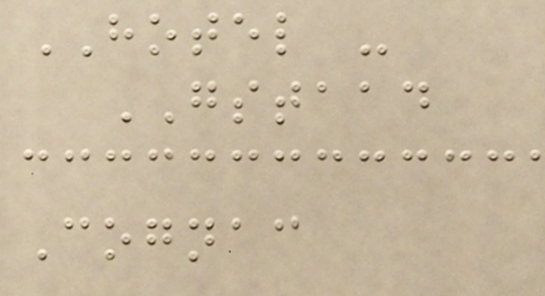HOTEL -
GSTAAD
Cognac
